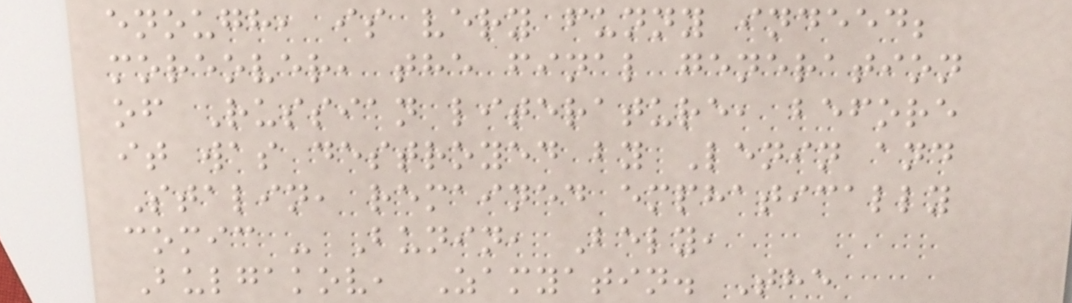enough, is very funny indeed;
moreover, the final generation
of Russian literature, before
it was destroyed by Lenin and
Stalin, remained emphatically
comic - Bunin, Bely,
Bulgakov, Zamyatin. The
